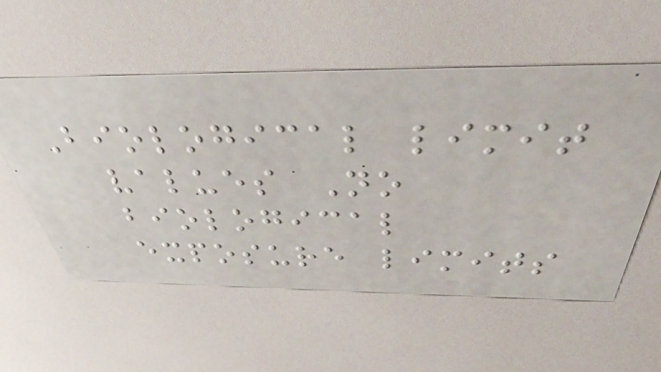Biological limit
values No
biological
exposure limits
